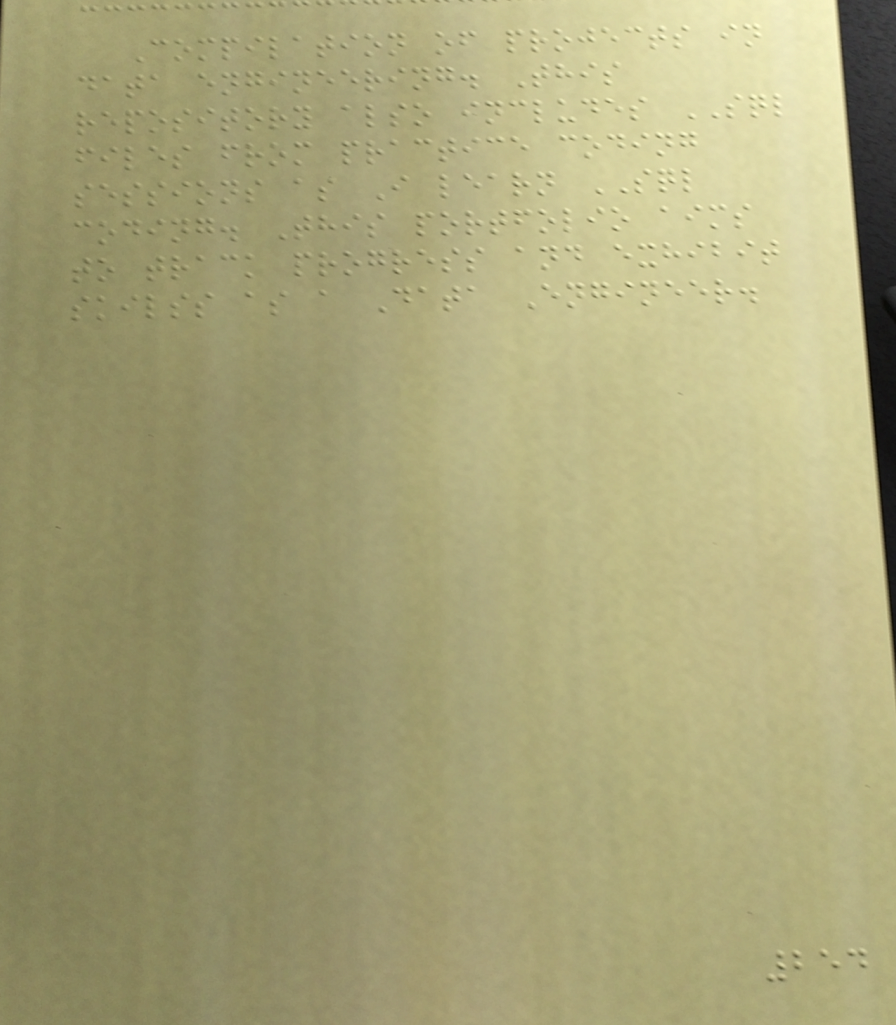Compilation of projects in
data engineering. This
repository also includes SQL
files from practice coding
sessions as I learn SQL
coding. This portfolio aims
to track progress and exhibit
skilss as a Data Engineer.
254
